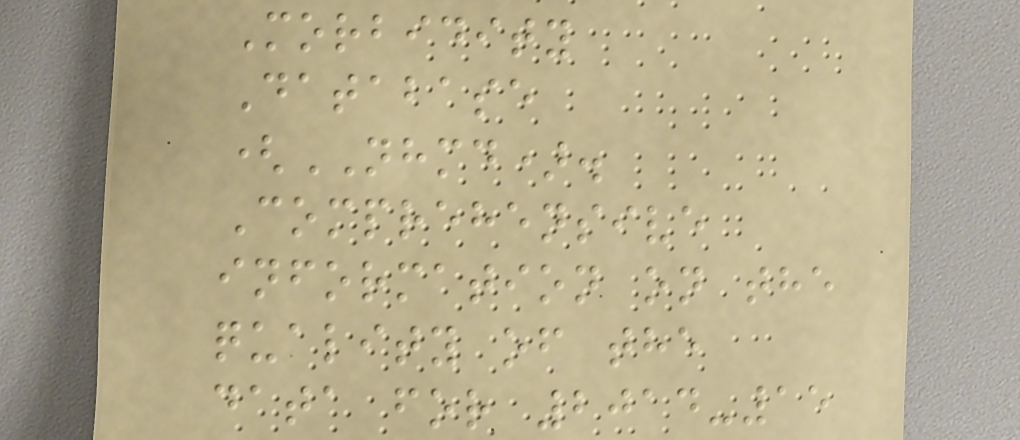Morbidity
Database
(NHMD).
Comprehensive
information on the
quality of the
data for 2014-15
